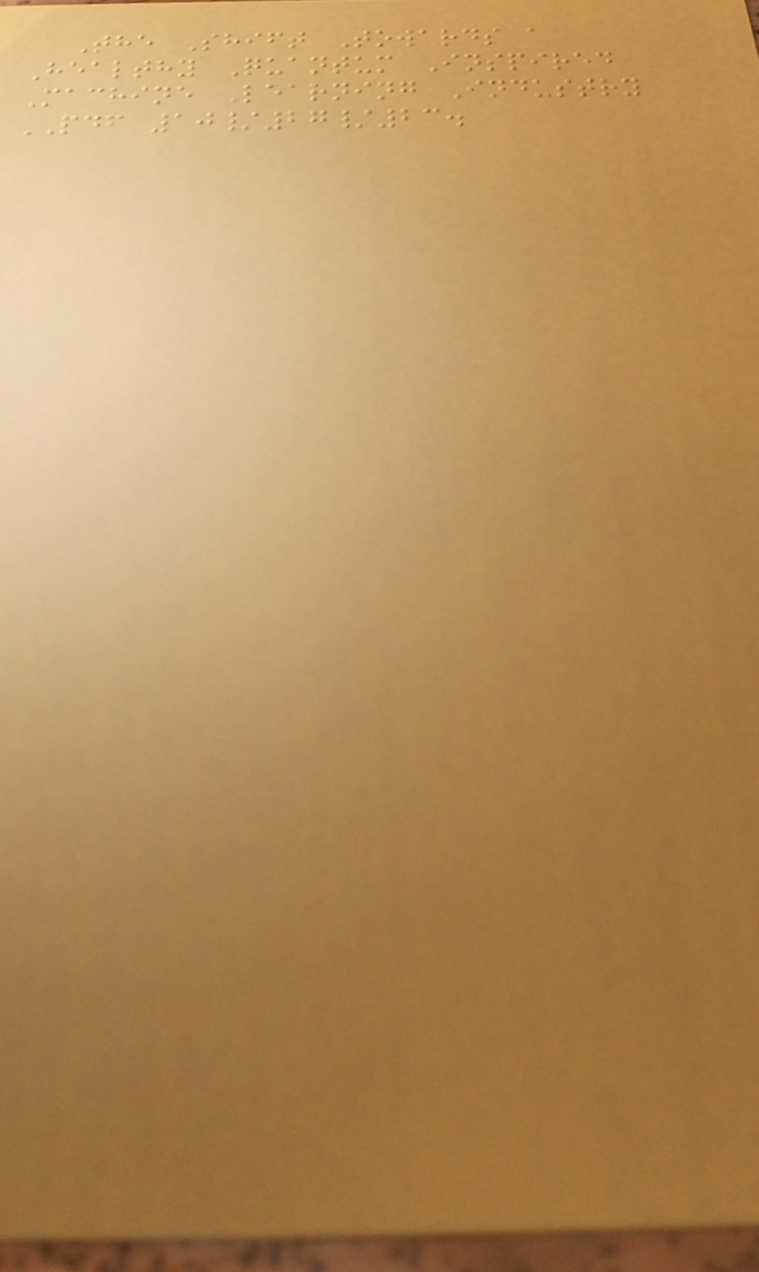The Shift Towards a
Healthy Quantum Inspired
Machine Learning Industry
PDF 10/27/23.
